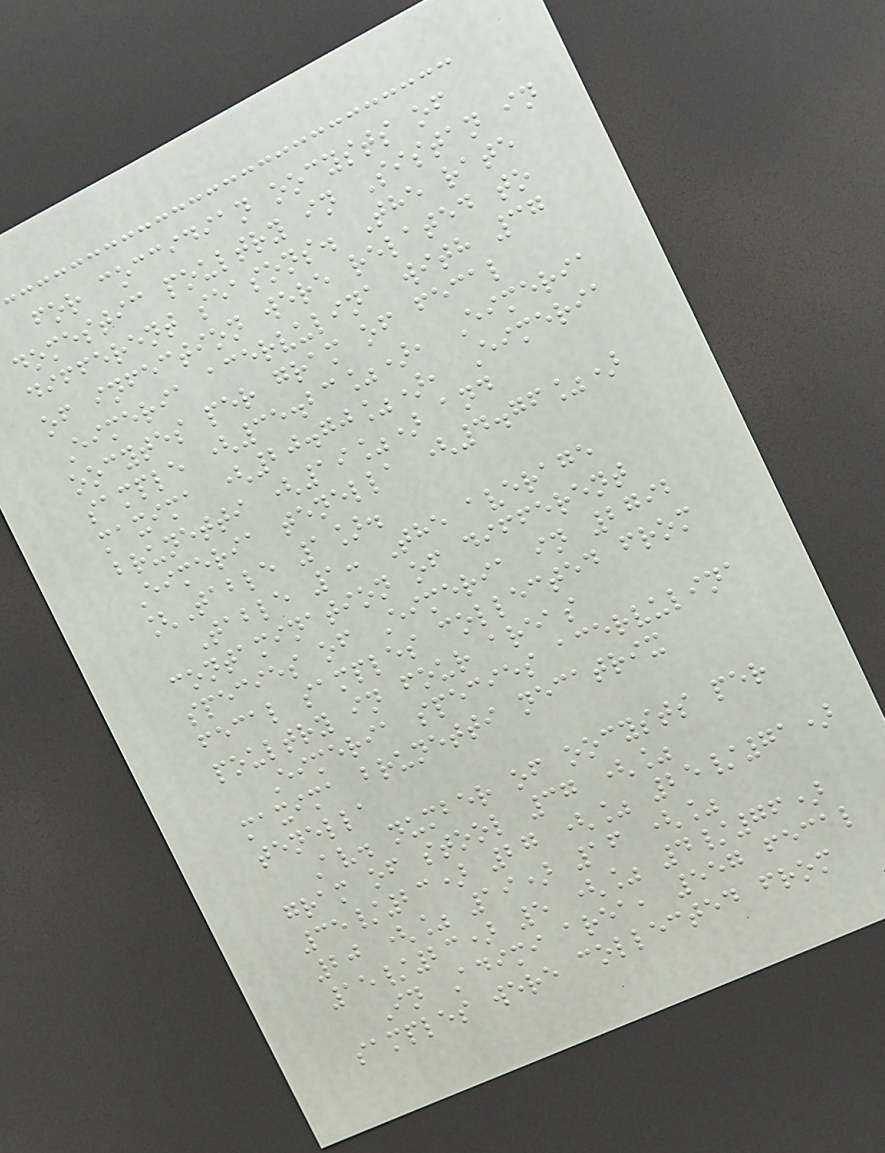for coccidian oocysts of
domestic poultry in Sistan in
different seasons. The rate
of infection were related to
Eimeria acervulina with 37
oocytes per gram of fecal
sample (35.23%), Eimeria
maxima (20.70%), Eimeria
brunetti (19%) and
Eimeria tenella (4.76%)
[Table 1].
Table 1: The average
contamination of different
species of Eimeria in 2792
fecal samples collected from
poultry in four areas
Eimeria species acervulina
maxima brunetti necatrix
tenella
Av. number of oocysts per
gram of stool 37 (%
35/23) 27 (% 25/71)
20 (% 19) 16 (%
15/23) 5 (% 4/76)
In Adimi area, 557 fecal
samples were collected from
